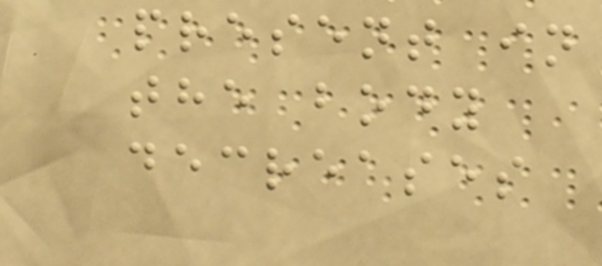present in
the body
decreases
